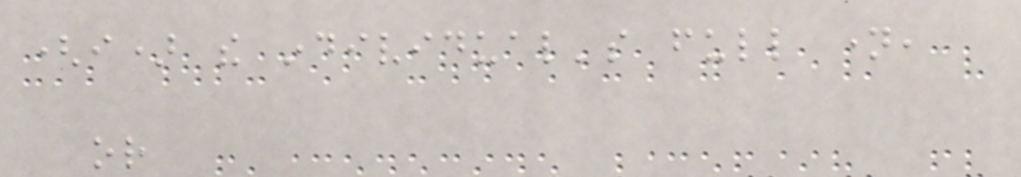(i) the individual's full name,
or
